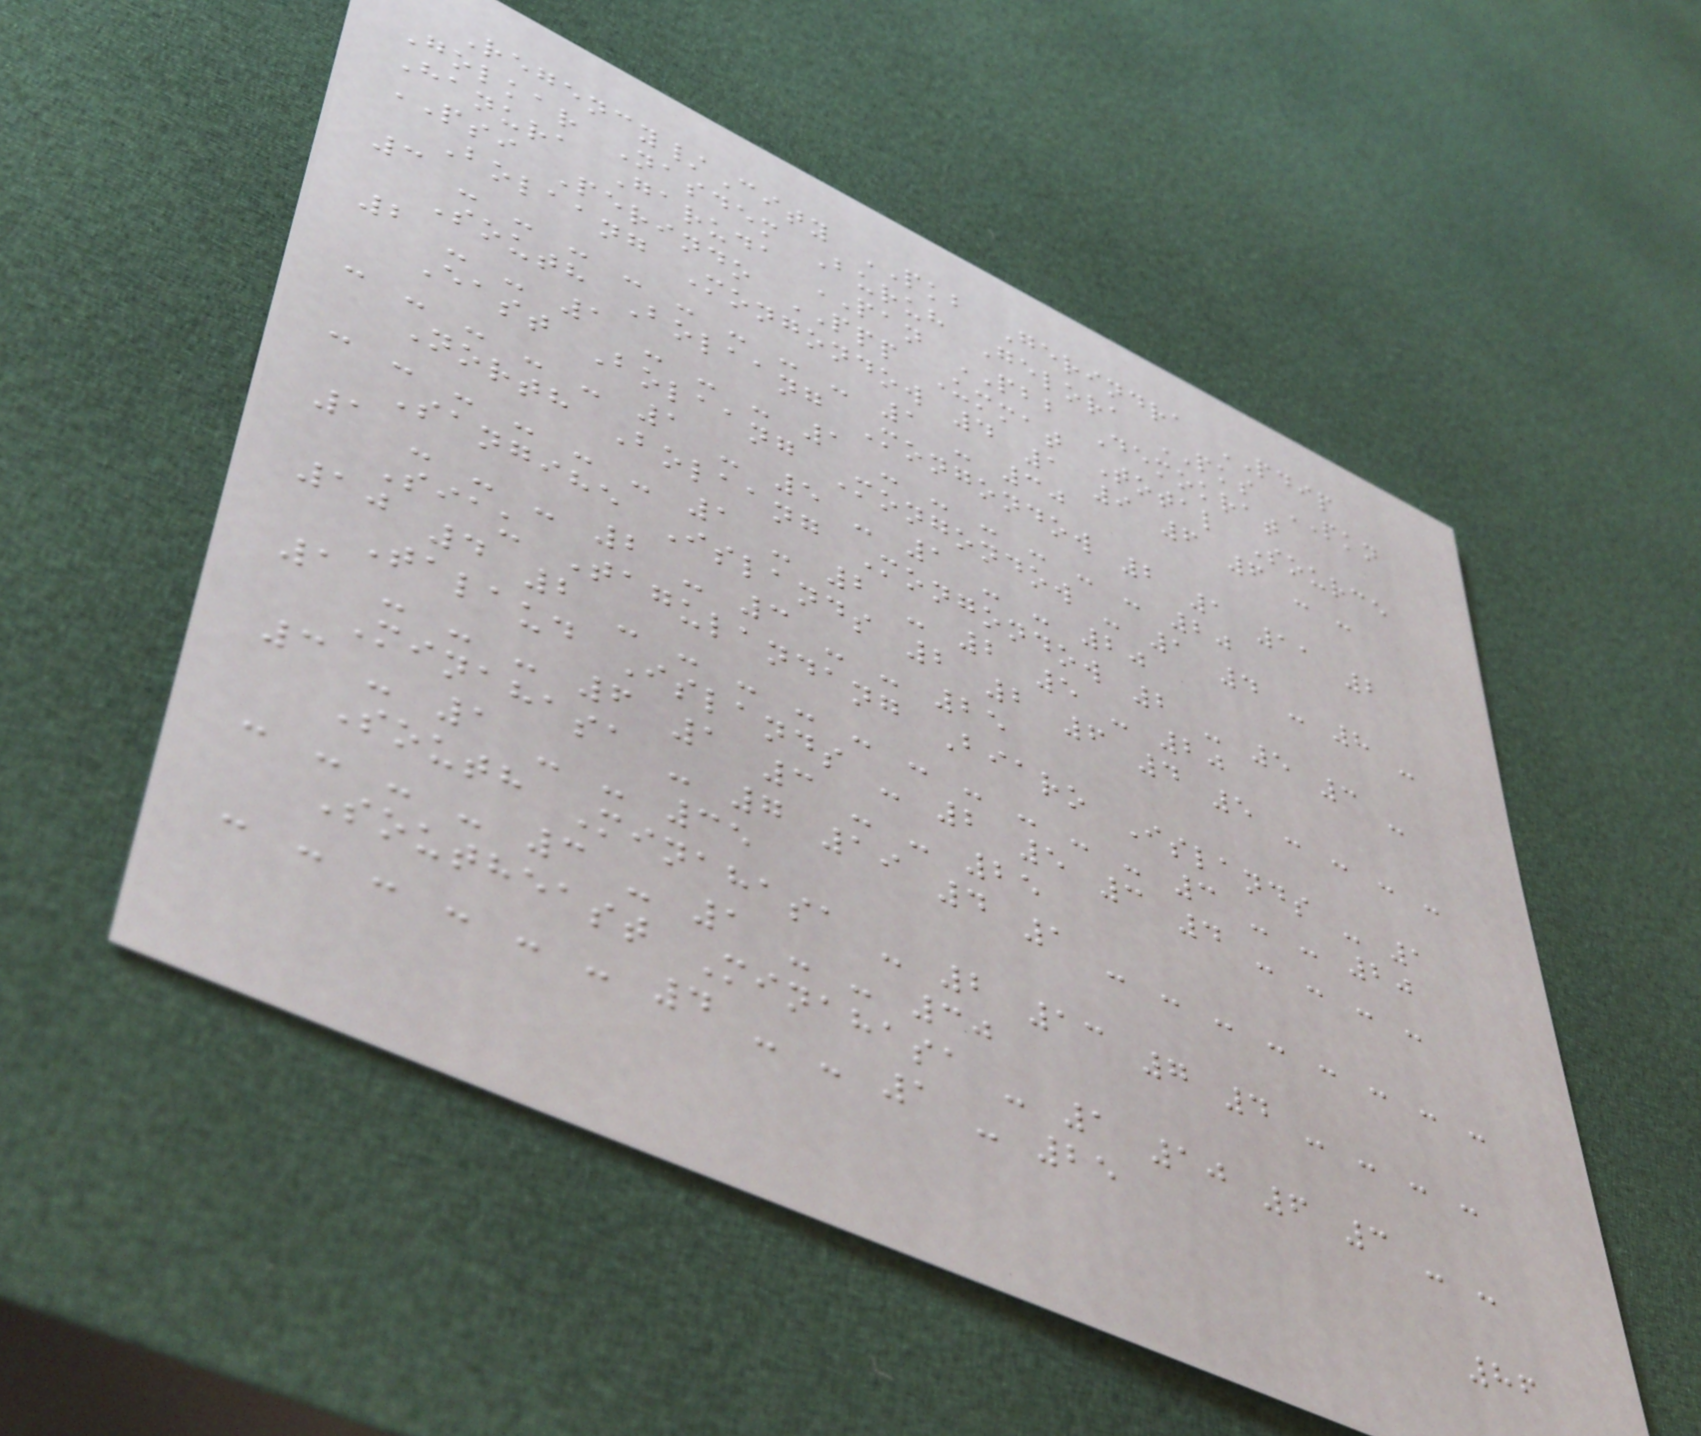Regency/City PKB Gerindra PDIP
Golkar Nasdem Buruh Gelora PKS PKN
Hanura Garuda PAN PBB Demokrat
PSI Perindo PPP Ummat Total Source
Bolaang Mongondow 4 1 9 6 6 - -
3 - - - - - - - - 1 - 30
South Bolaang Mongondow 2 1 11 2
2 - - 1 - - - 1 - - - - - - 20
East Bolaang Mongondow - 1 4 - 8 -
- - - - - 1 - 5 - 1 - - 20
North Bolaang Mongondow 2 - 5 3 -
- - - - - - 1 - 2 - 2 5 - 20
Sangihe Islands 2 2 6 4 5 - - - -
1 - - - 2 - 3 - - 25
Siau Tagulandang Biaro Islands - 1
10 4 2 - - - - - - - - - - 3 - - 20
Talaud Islands - 2 5 3 4 - - - -
1 - - - 6 1 3 - - 25
Minahasa - 7 19 4 1 - - - - - - - -
3 - 1 - - 35
South Minahasa - 2 13 7 4 - - - -
- - - - 3 - 1 - - 30
Southeast Minahasa - 1 10 6 3 - -
- - - - - - 4 - - 1 - 25
86
